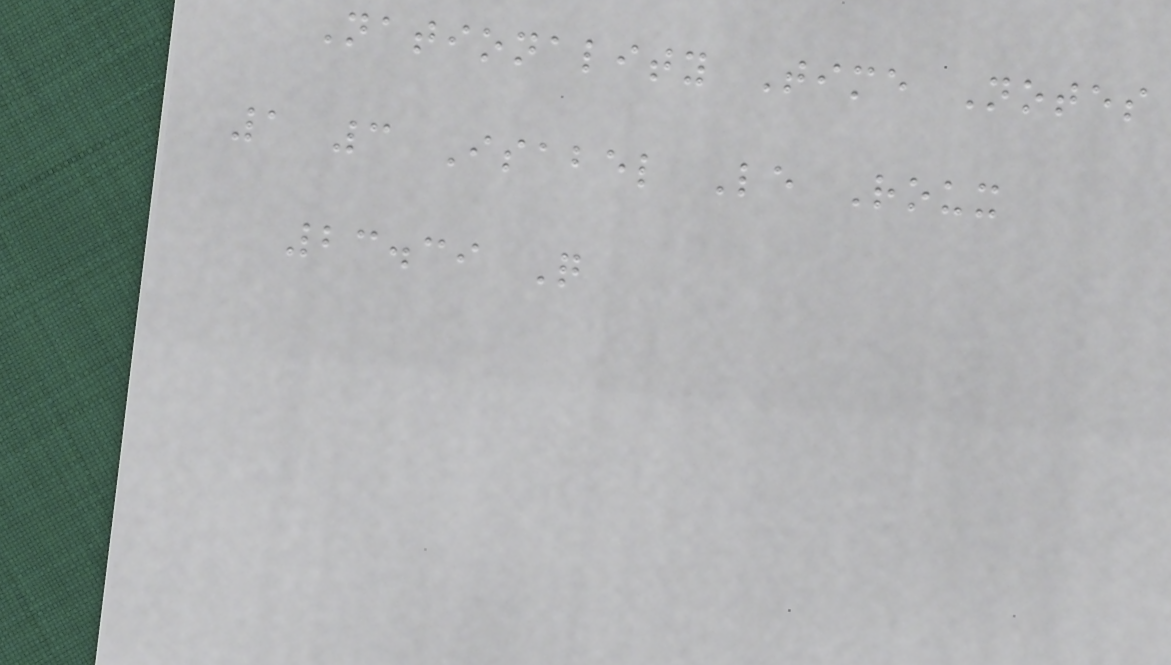Nationality Time Notes
1 3 Isabel Le Roux
23.39 Q
